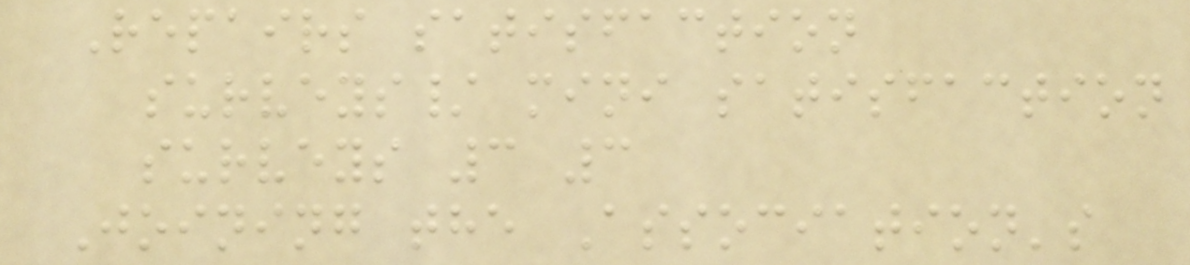Repairs satisfaction
surveys/ mini satisfaction
surveys 3 3
Joining the Association's
